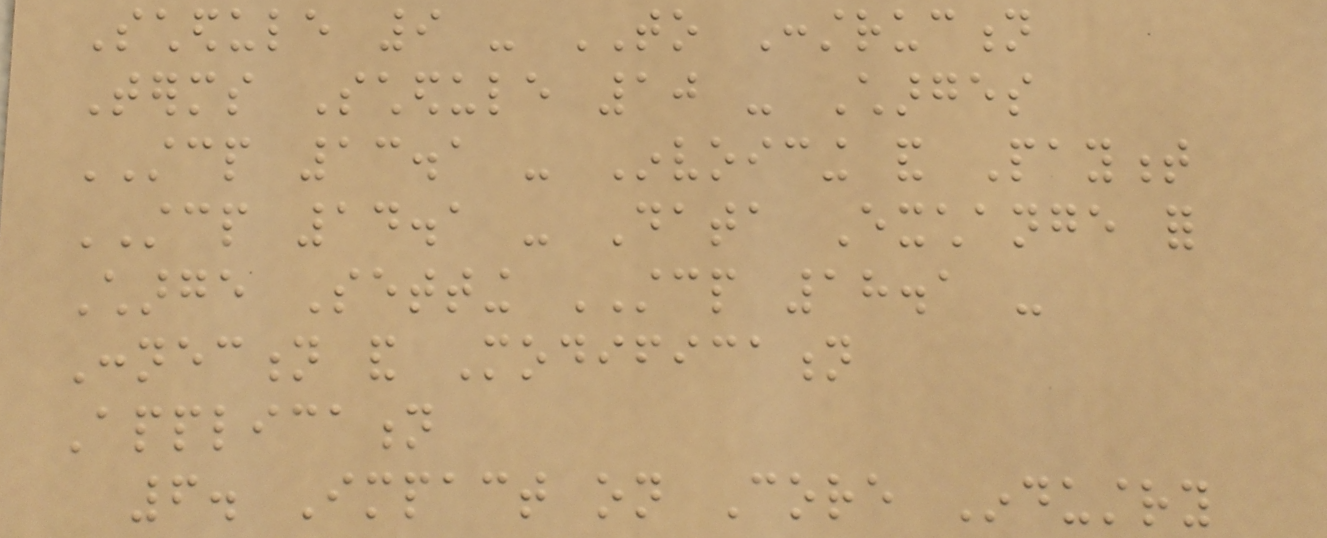Schedule 9 - TO Construction
Terms Schedule 10 - Charges
STCP 13.1 - Invoicing and Payment
STCP 14.1 - Data Exchange for
Charge Setting STCP 18.1 -
Connection and Modification
Application
6. Impact on Core Industry
